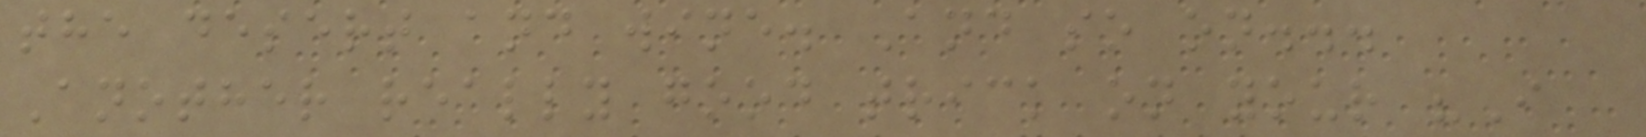the desert and wine. And so on...
Another really good trick on your "I
